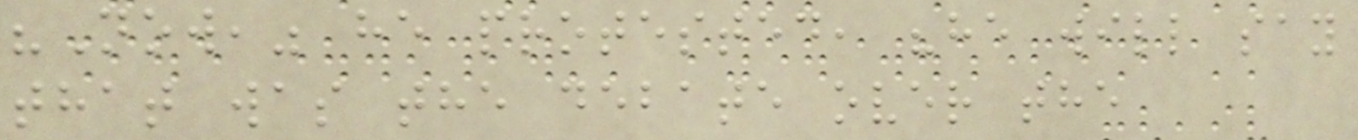"Now," he protested, "he will say
that was the debate over the
